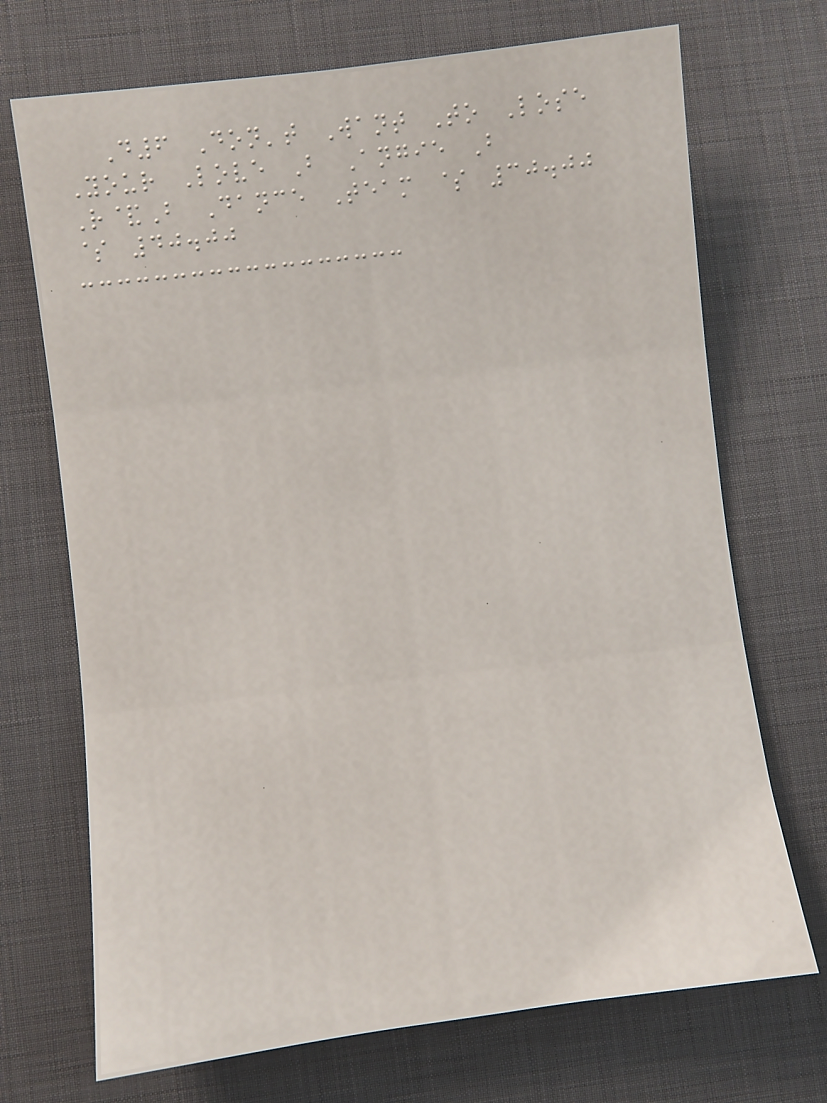D6 Don't Want To Lose
Your Love B Angie B
R&B Dance Team $ 30.00
$ 40.00
